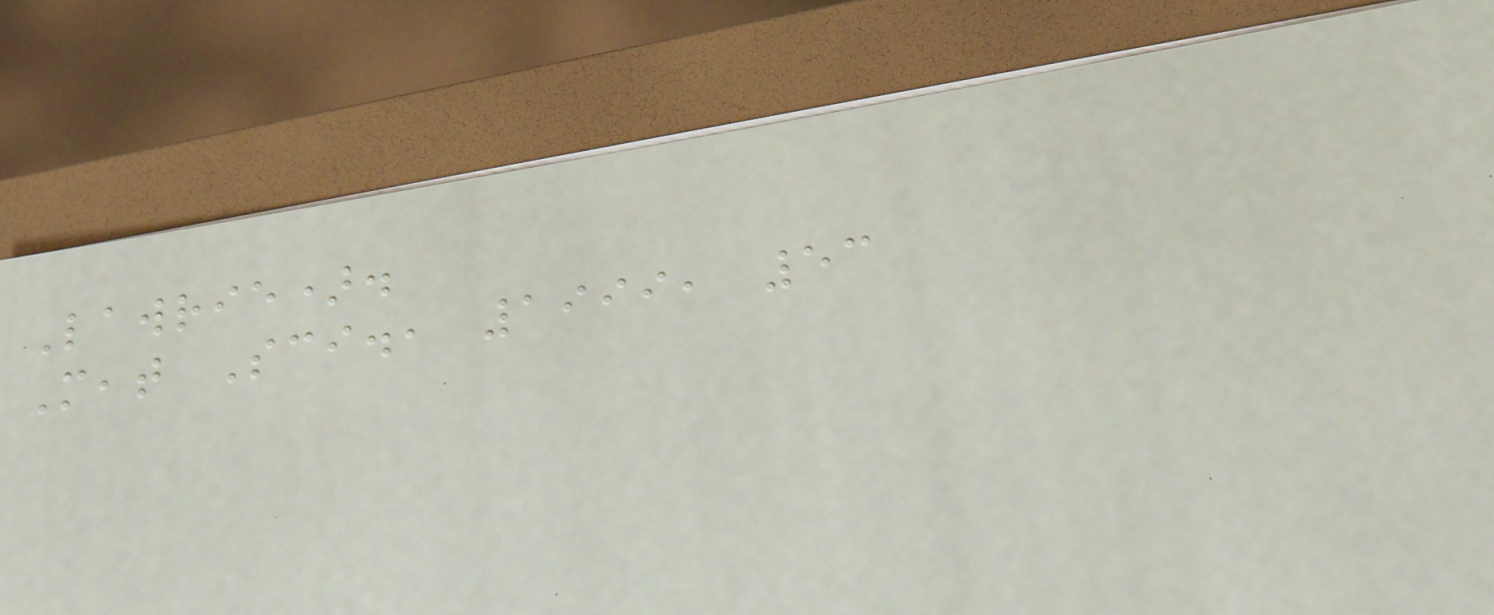Lawrie).
Meat Sci., 1999, 53
